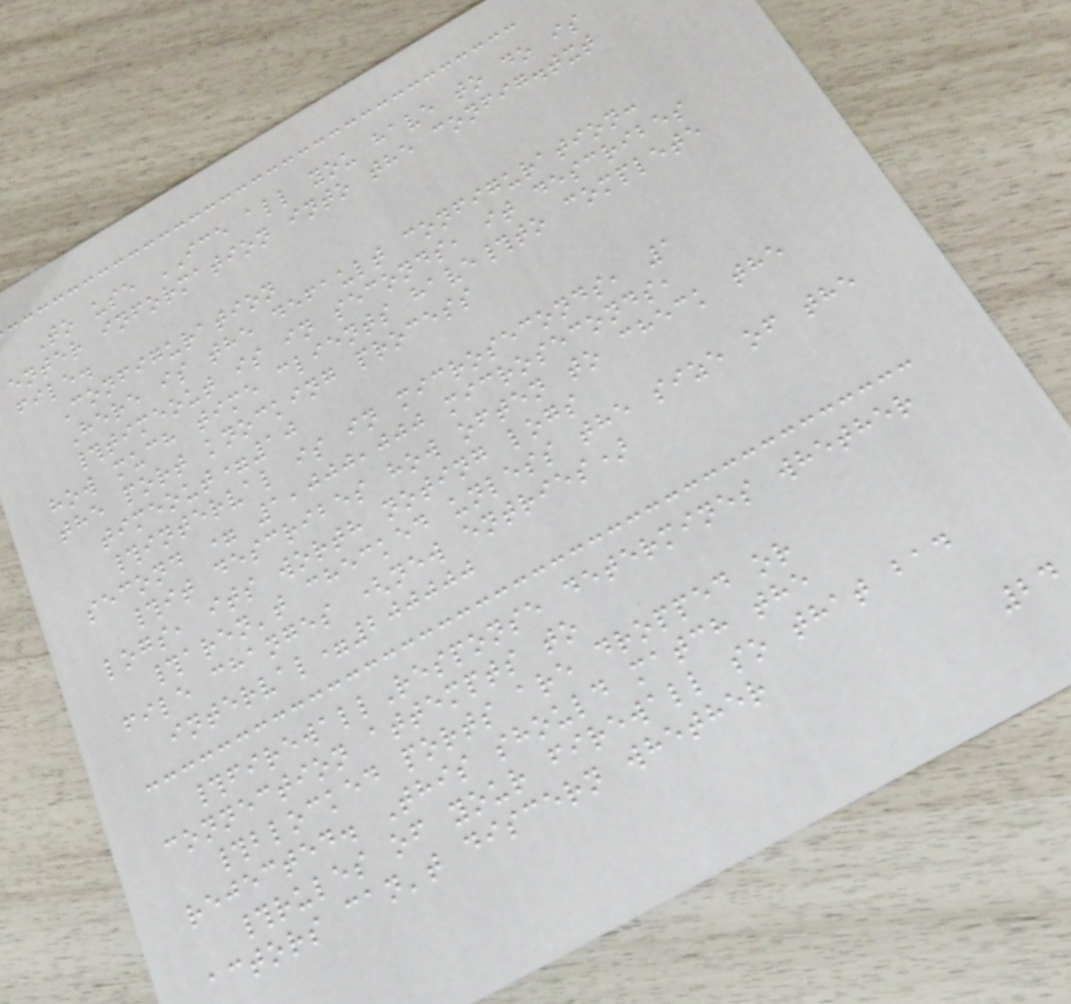To use ICE all you have to do is
enter information into the config.txt
file.
Configuration
Here is the default configuration:
#timeout is in seconds, it describes
how much time clients have#to complete
the port knocking process
timeout=10
#interval is in microseconds, 1
second = 1,000,000 microseconds,
#it describes how often to check the
logs, its worth noting logs
#aren't checked unless the size of the
file changes (new entries)
interval=200000
#firewallResponse determines whether
connection attempts to
#blocked ports are dropped or
rejected. This should match the
#rules of your firewall so that bad
actors can't discern whether
24
